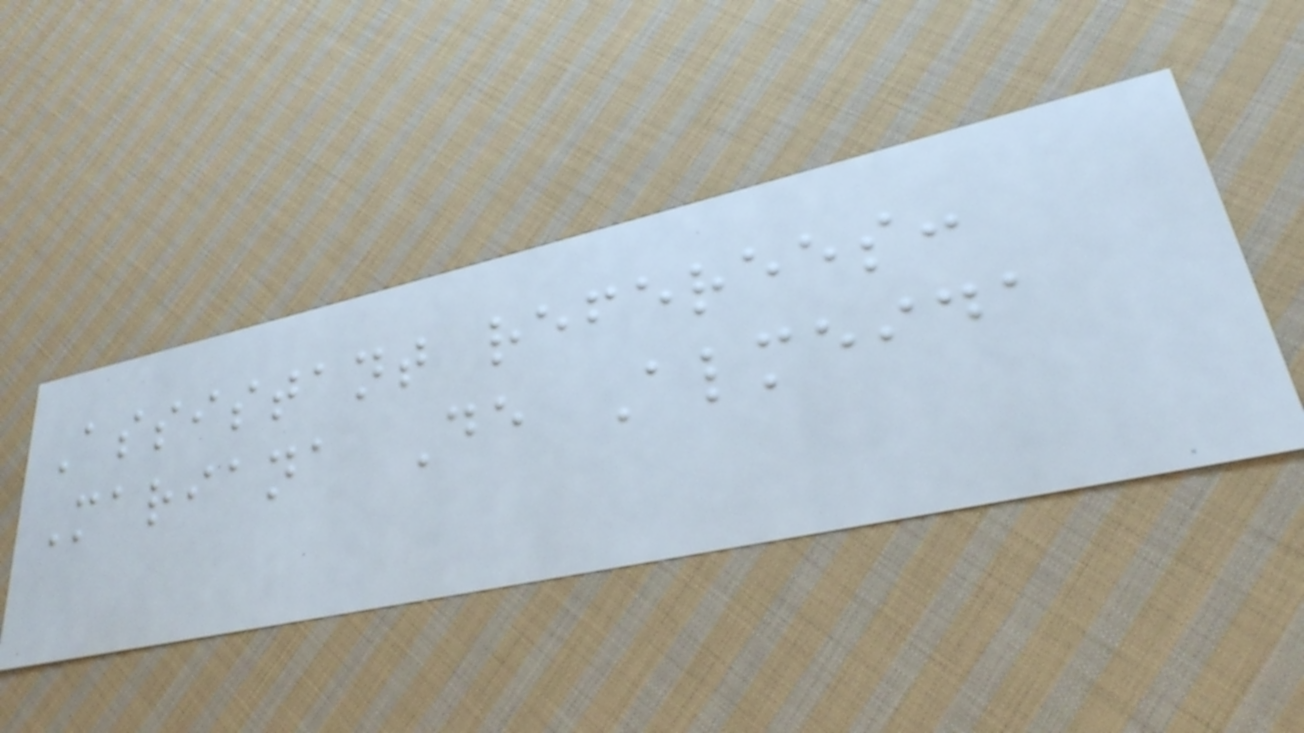Assistant referees:
Mariana De Almeida
